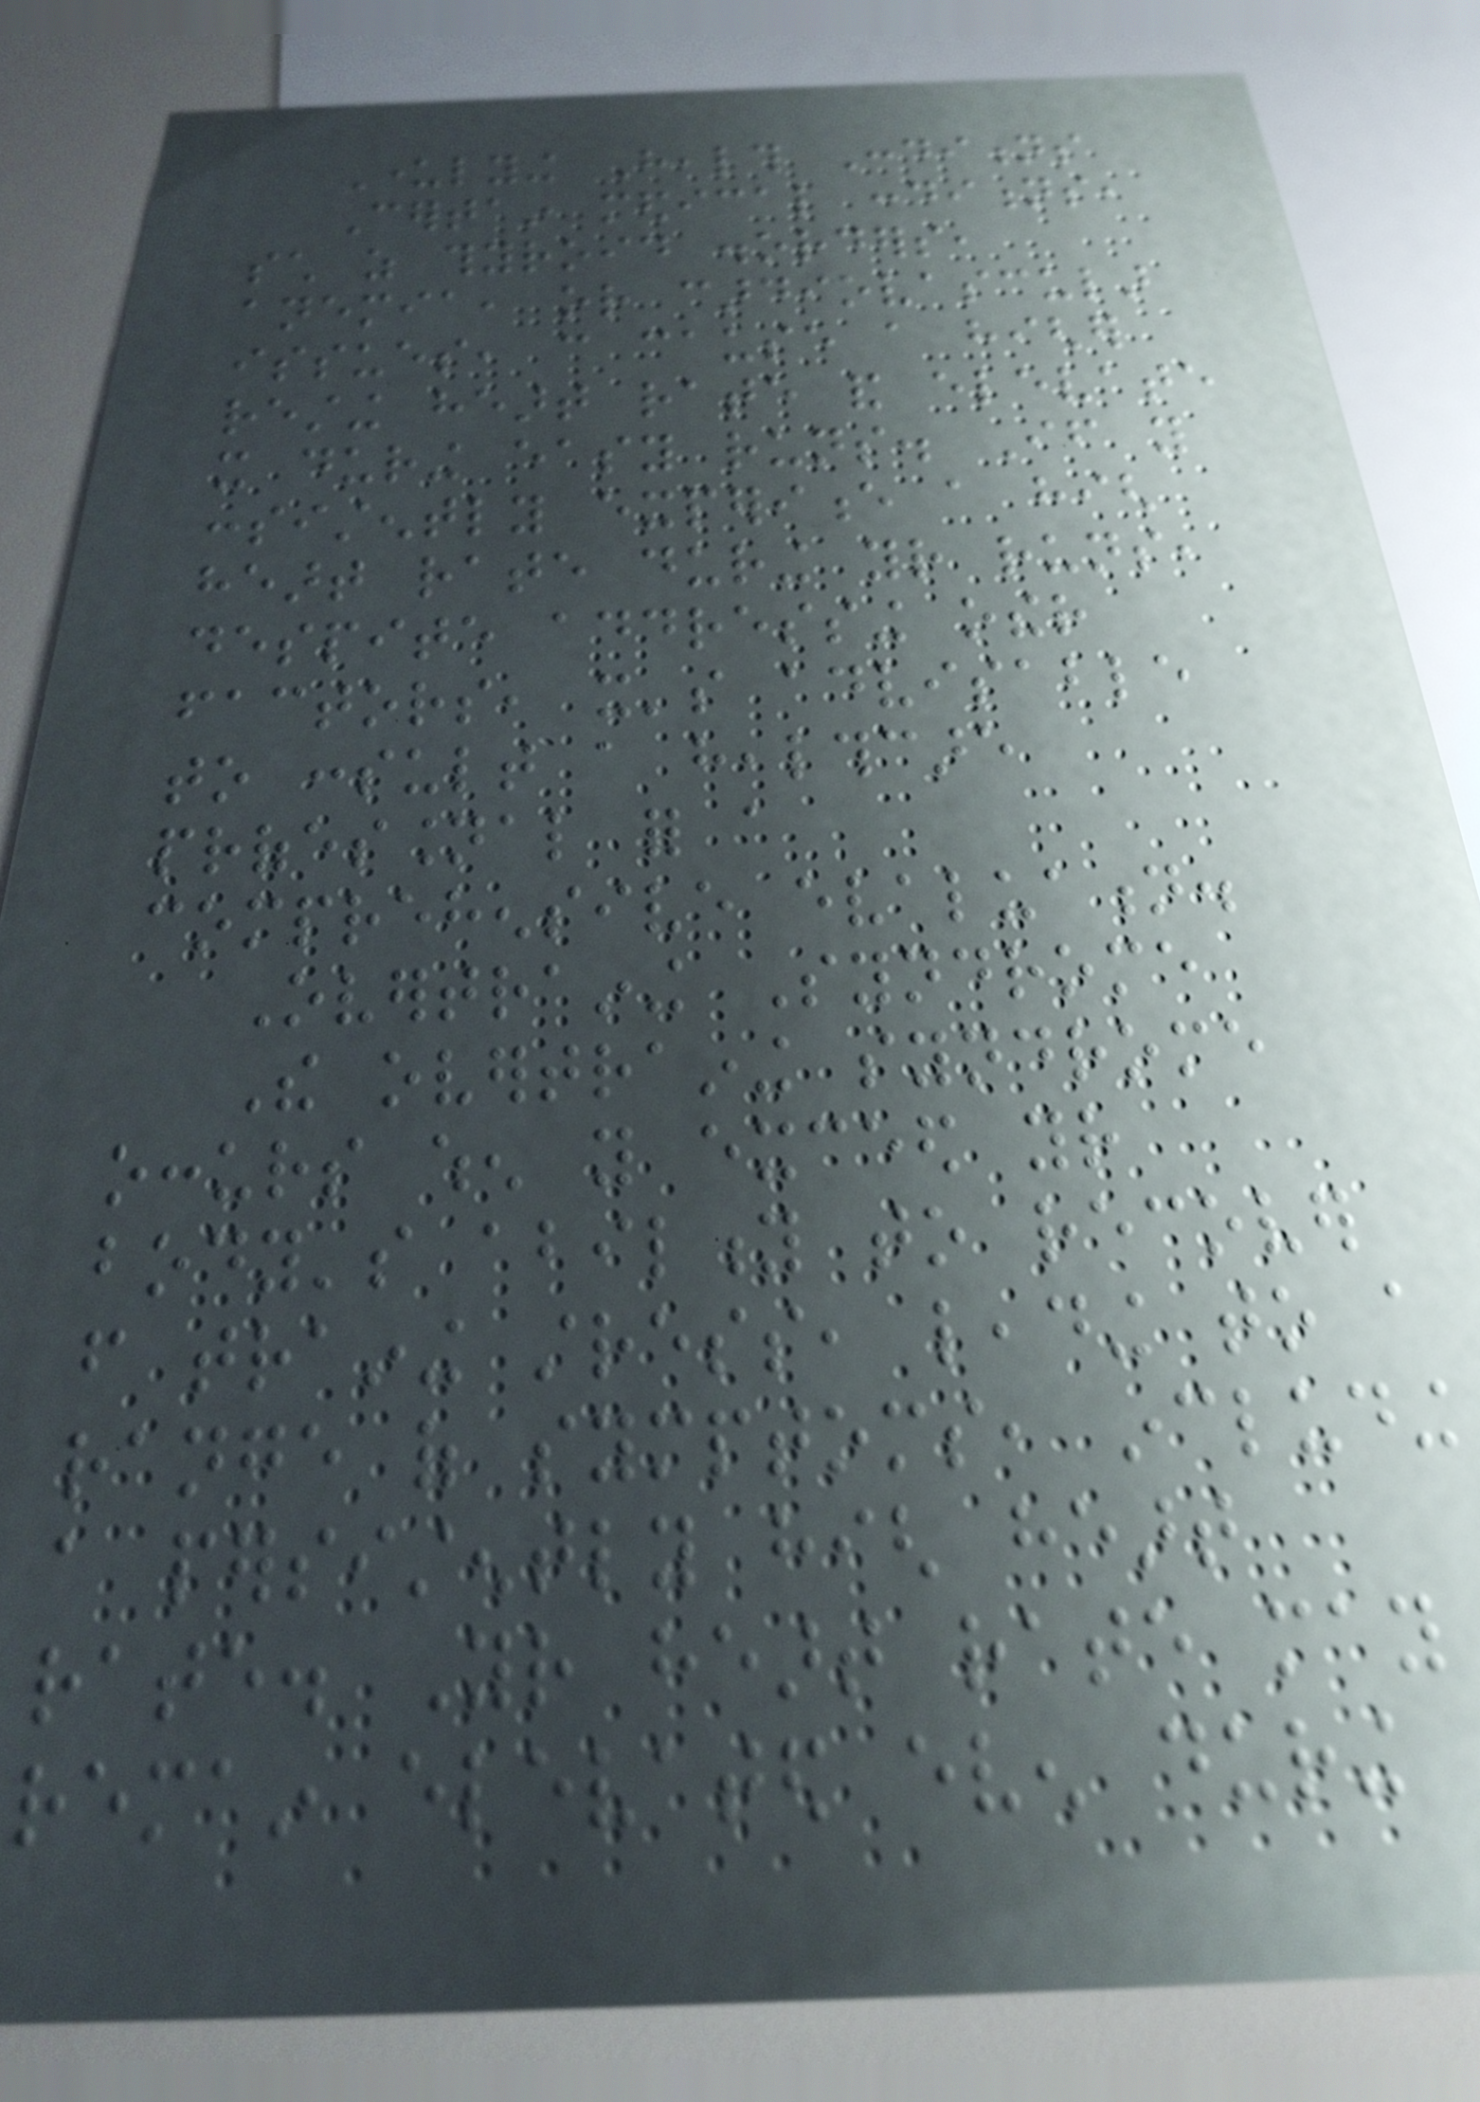Underlying Health Conditions
Certain medical conditions,
such as thyroid disorders,
anemia, or cardiovascular
issues, can cause a higher
resting heart rate and elevate
it during easy runs. If you
consistently experience a high
heart rate during your runs,
despite addressing other
factors, it's advisable
to consult a healthcare
professional for a
comprehensive evaluation.
Overtraining Syndrome
The overtraining syndrome
occurs when you exceed your
body's ability to recover
from training stress, leading to a
range of symptoms, including
a persistently high heart
rate. Your heart rate may
remain elevated even during
